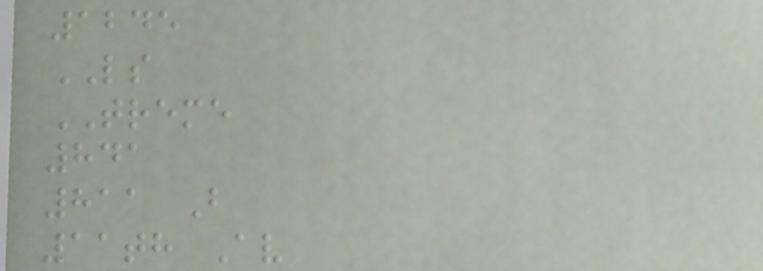1245
LS
TREME
841
811 B
11th Av
